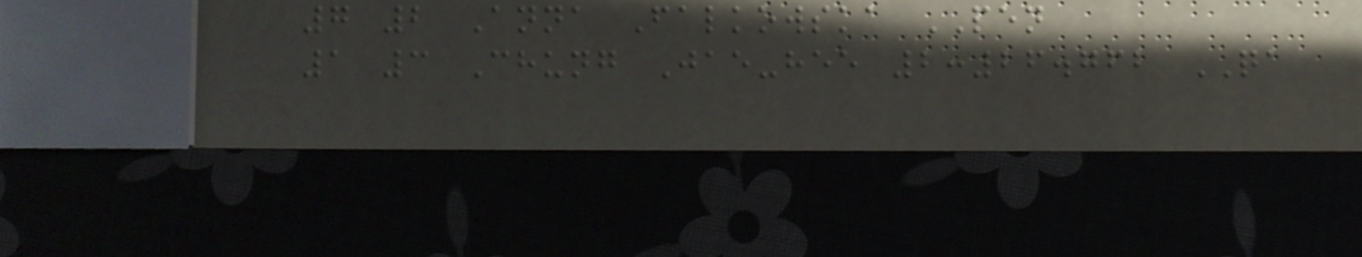7 2 Anna Falkowska PEN
1 3 Chung Jae-hee 2:26.762 QA
